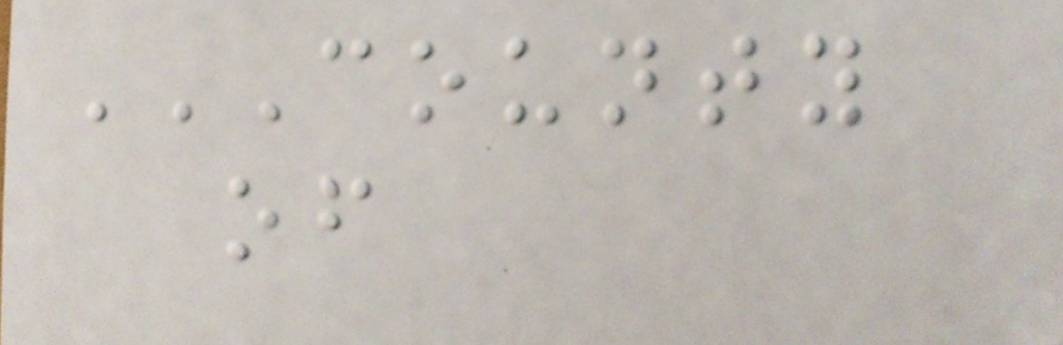COUNTY
OF
